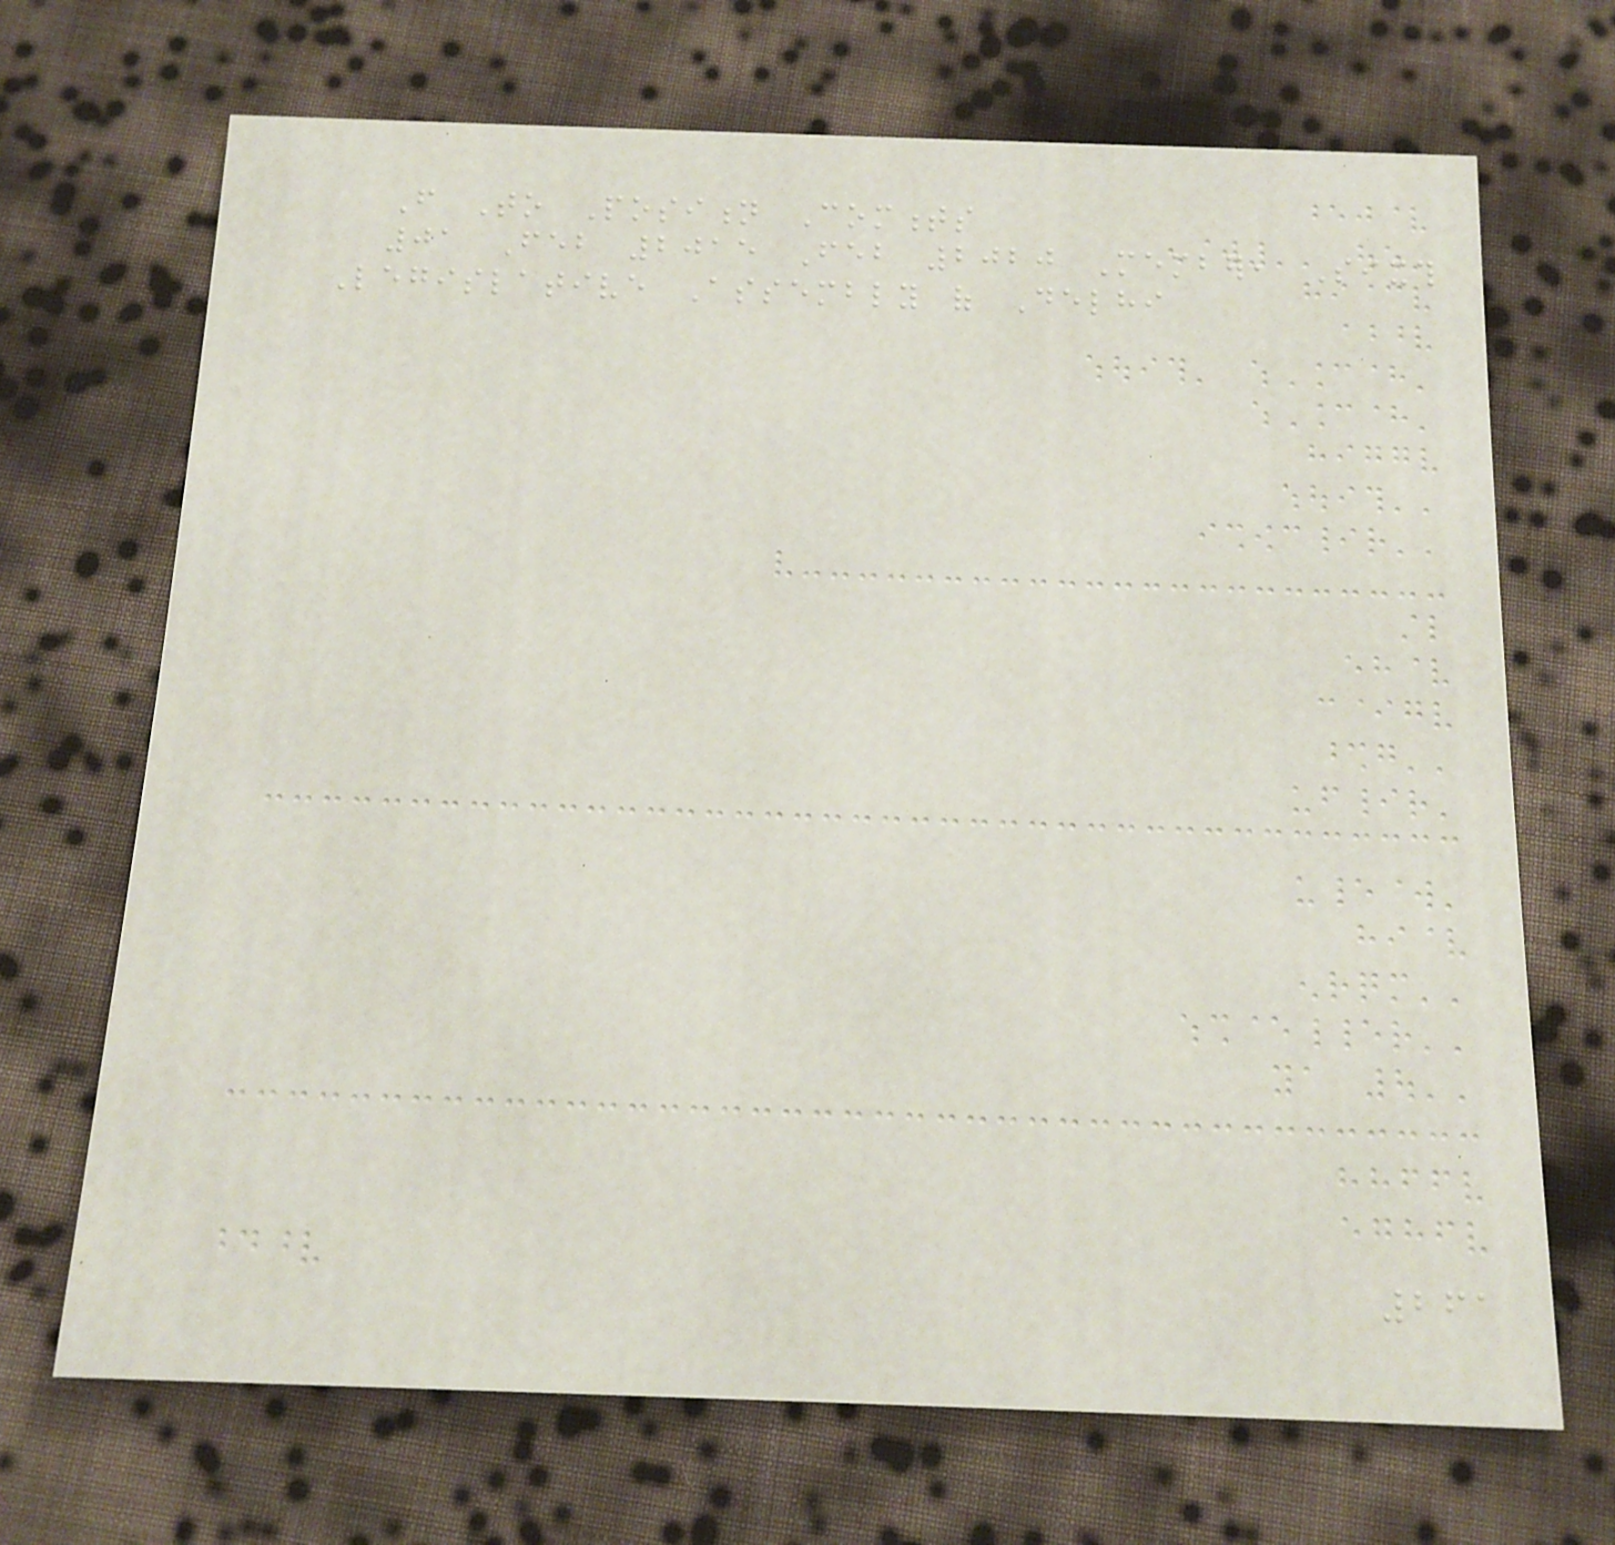From To Position Comments
01 Feb 2015 Feb 2020 Member, Sixth
Legislative Assembly of Delhi
261
